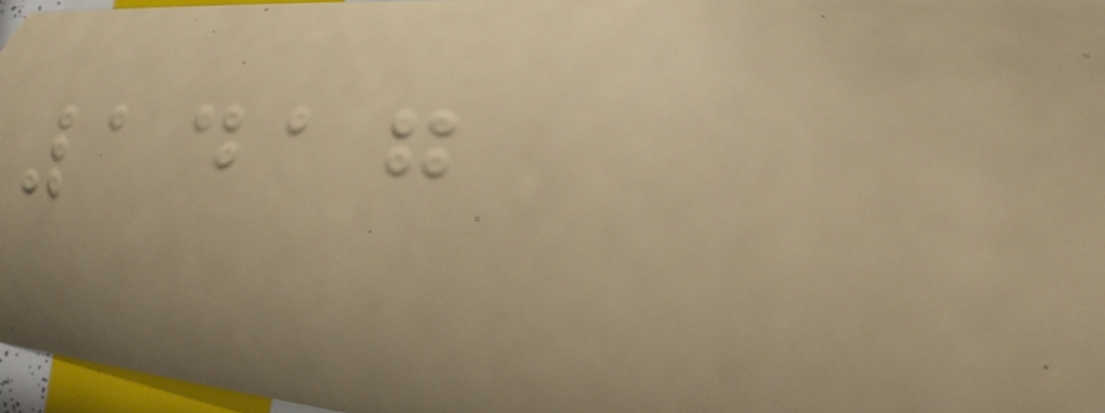1417
